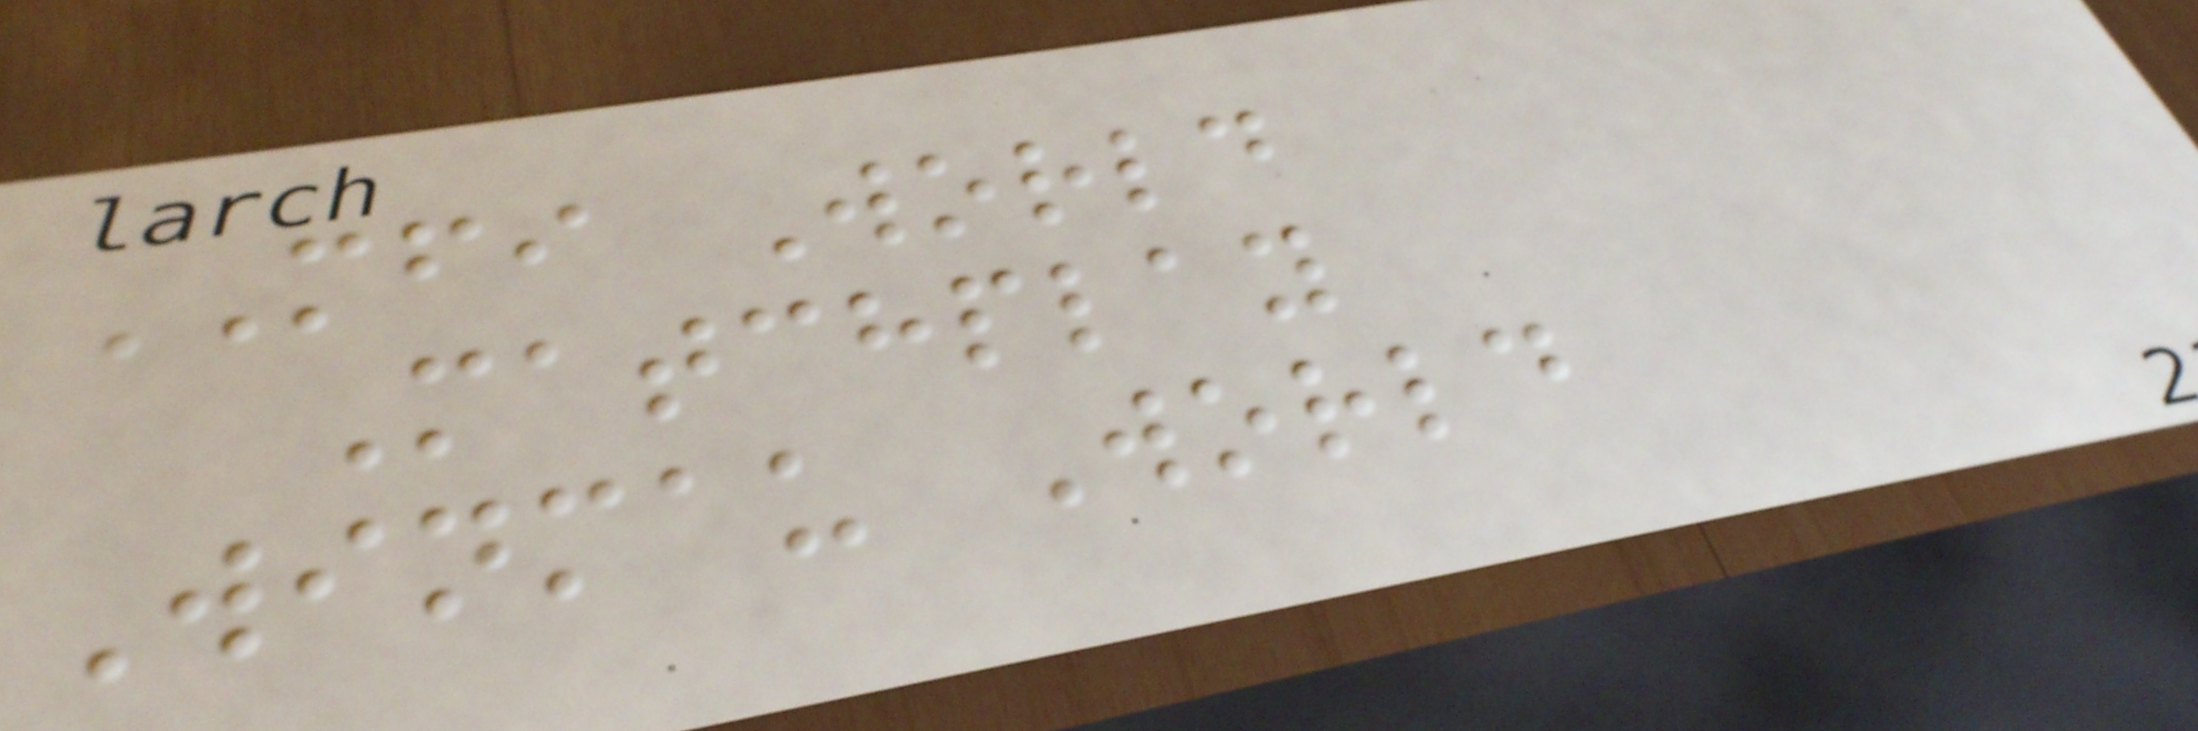MFI World
Matchplay
Winmau World
